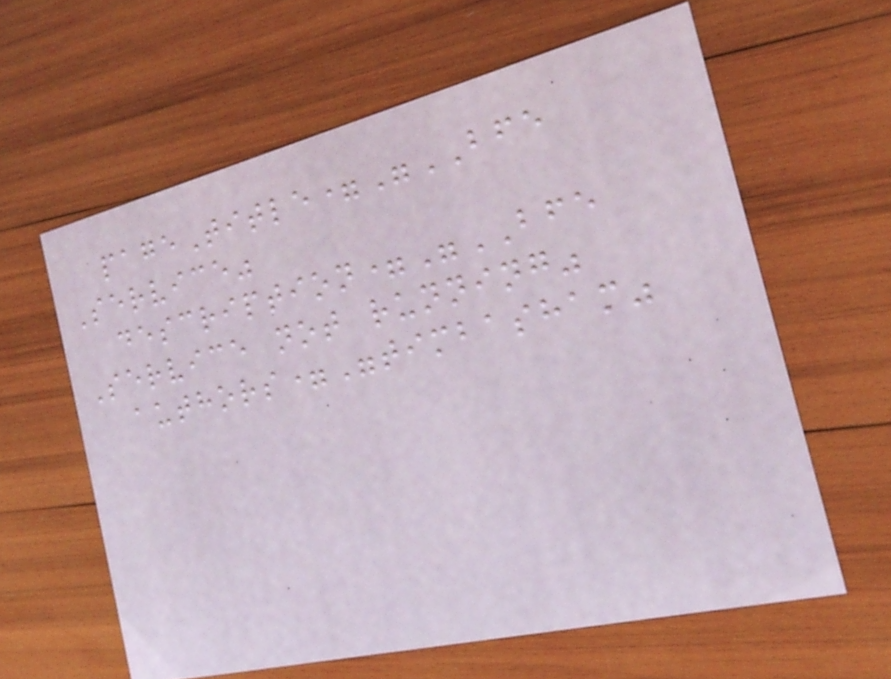pageTitle="BFE
Service"
description="BFE
Service not running"
authors="timbasham"
